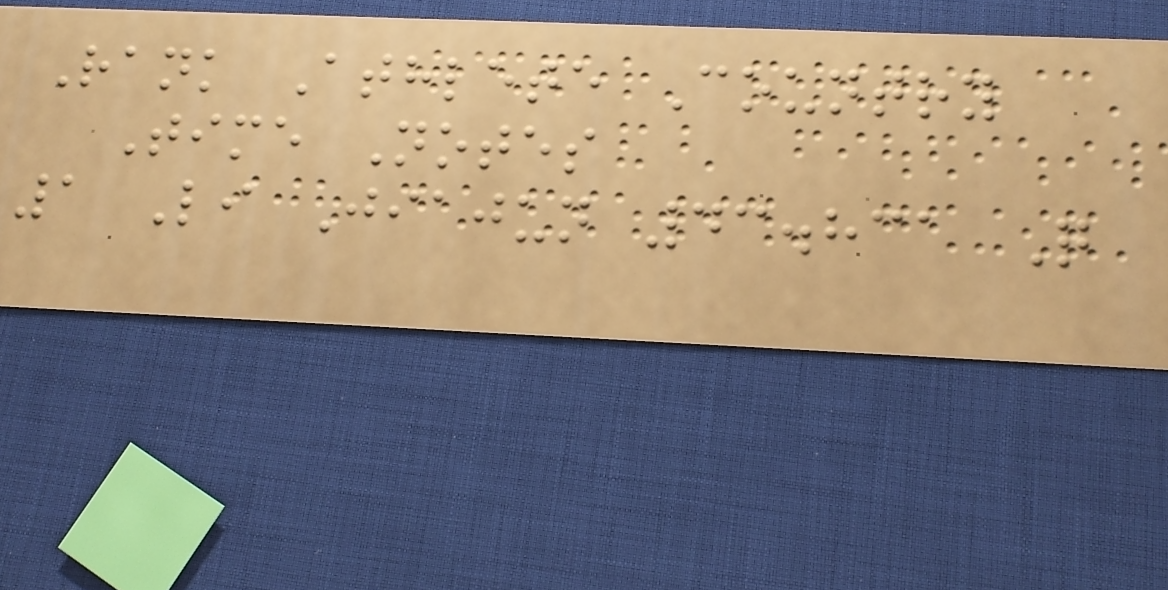Rank Athlete Country
Time Notes
1 Li Jiajun 43.831 Q
